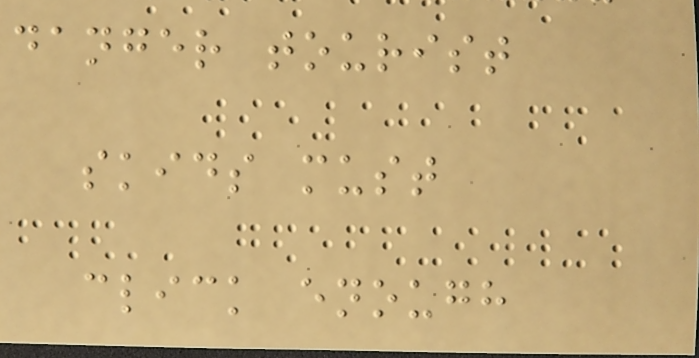danger tourist
skids must
click enough
